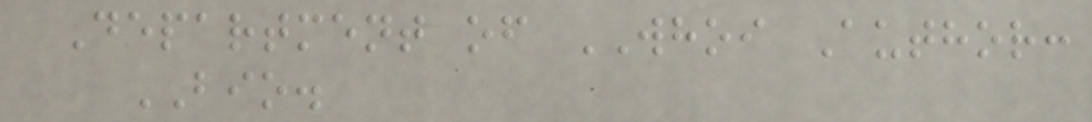Department of WHOI Author:
BIO.
